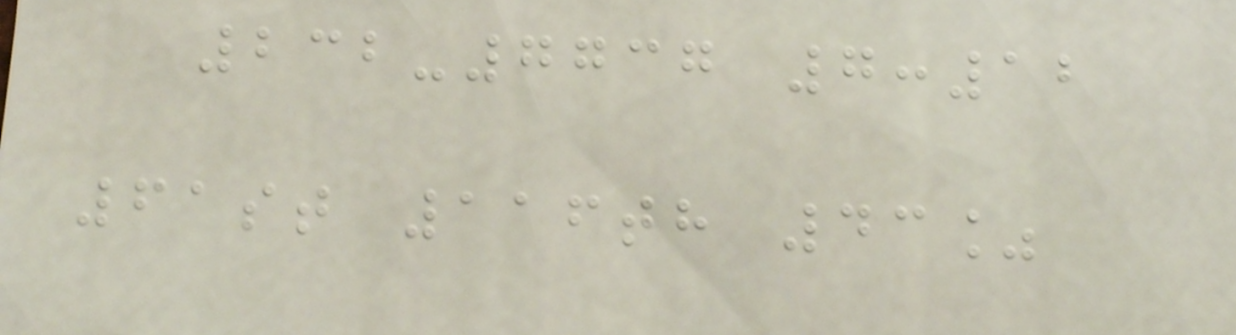232-7737 7:12
61st 116th 43%
